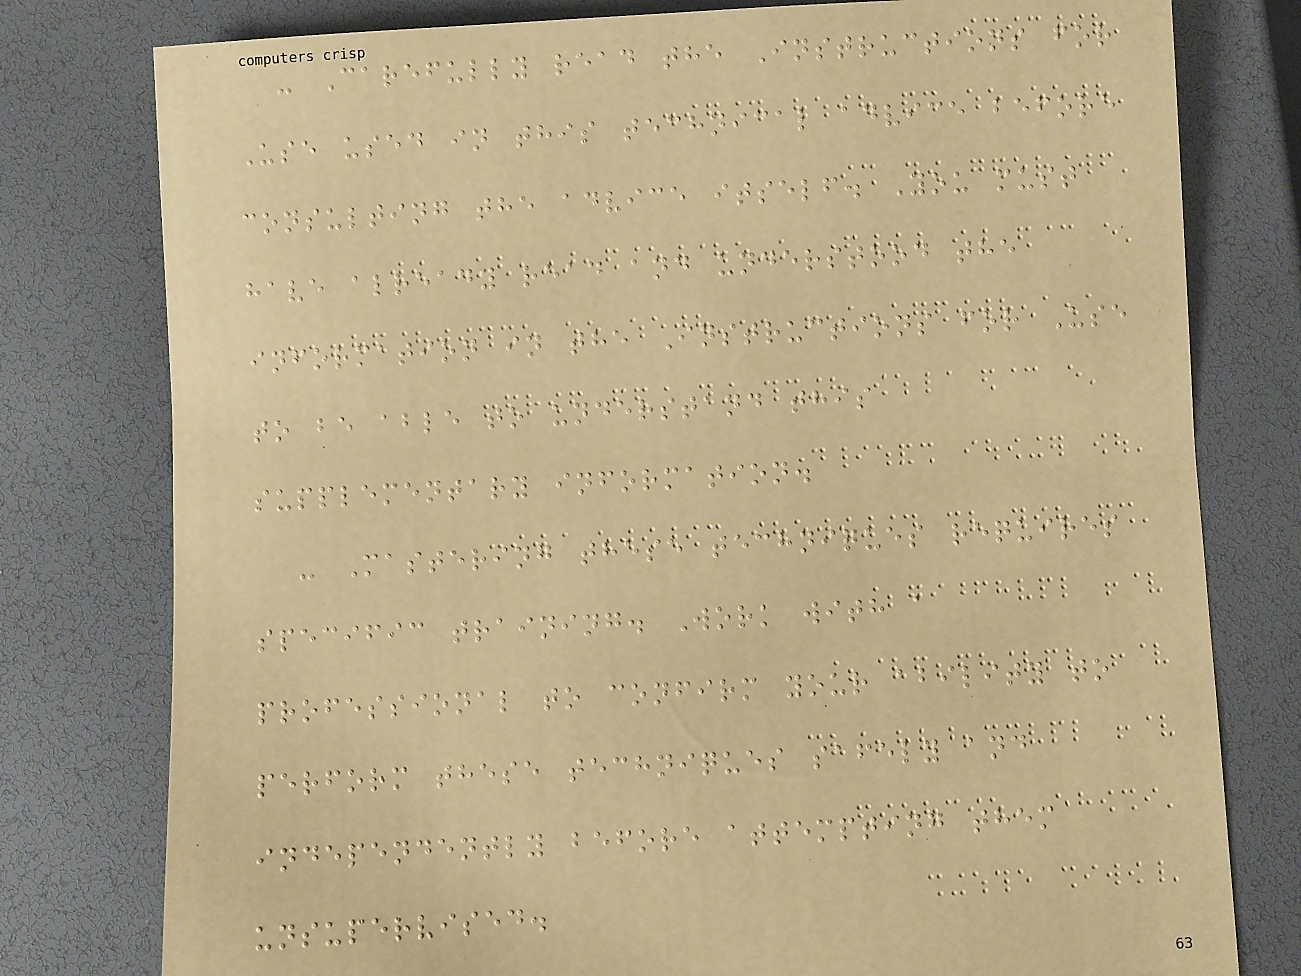- Carefully read the Instructions for
Use used in this technical advice before
consulting the advice itself. You must
have already read and understood the
information in the Instructions for Use
to be able to understand this
supplementary information.
- Mastering these techniques requires
specific training. Work with a
professional to confirm your ability to
perform these techniques safely and
independently before attempting them
unsupervised.
